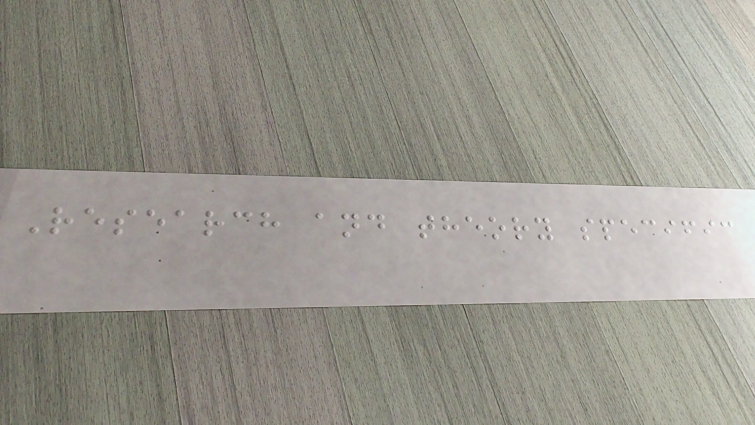Research and theory specific
